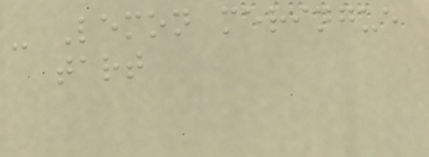- Lemon meringue
tart
